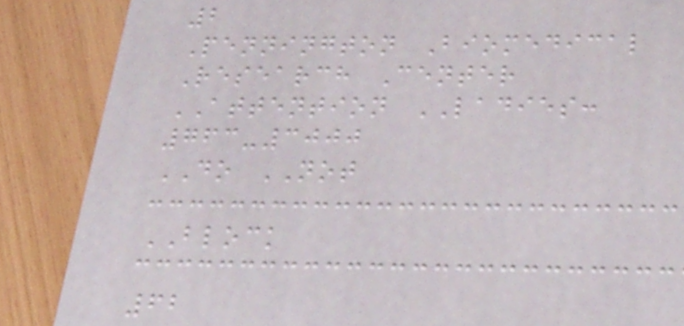2
Pennington Biomedical
Research Center
ATTENTION LADIES:
763-3000
DO NOT
BLOCK
62
